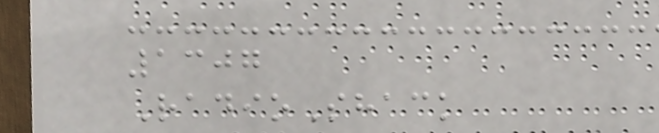1307
RadioShack
